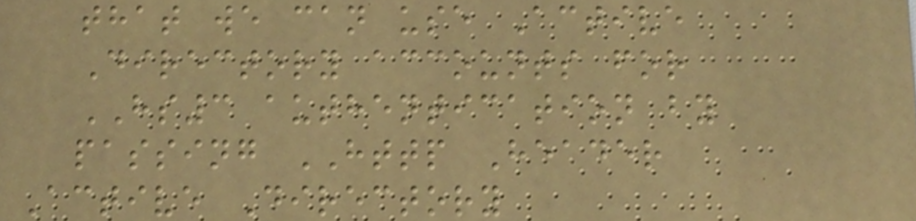that we can use Active
Directory accounts for
HS3 authentication by
passing HTTP Header
Active Directory
